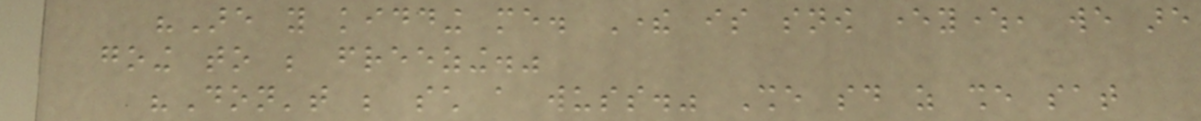"Are you kidding me. There is snow everywhere, we are
going to be freezing."
"Don't be such a wuss." She said as she sat
